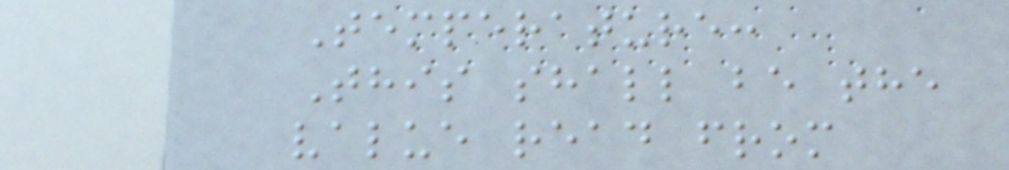Temperature:
This shall be the
value read from
